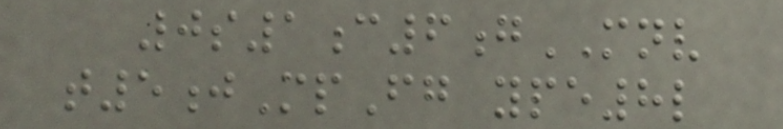0s1c6gMNV
t5jMpFg ype8l
